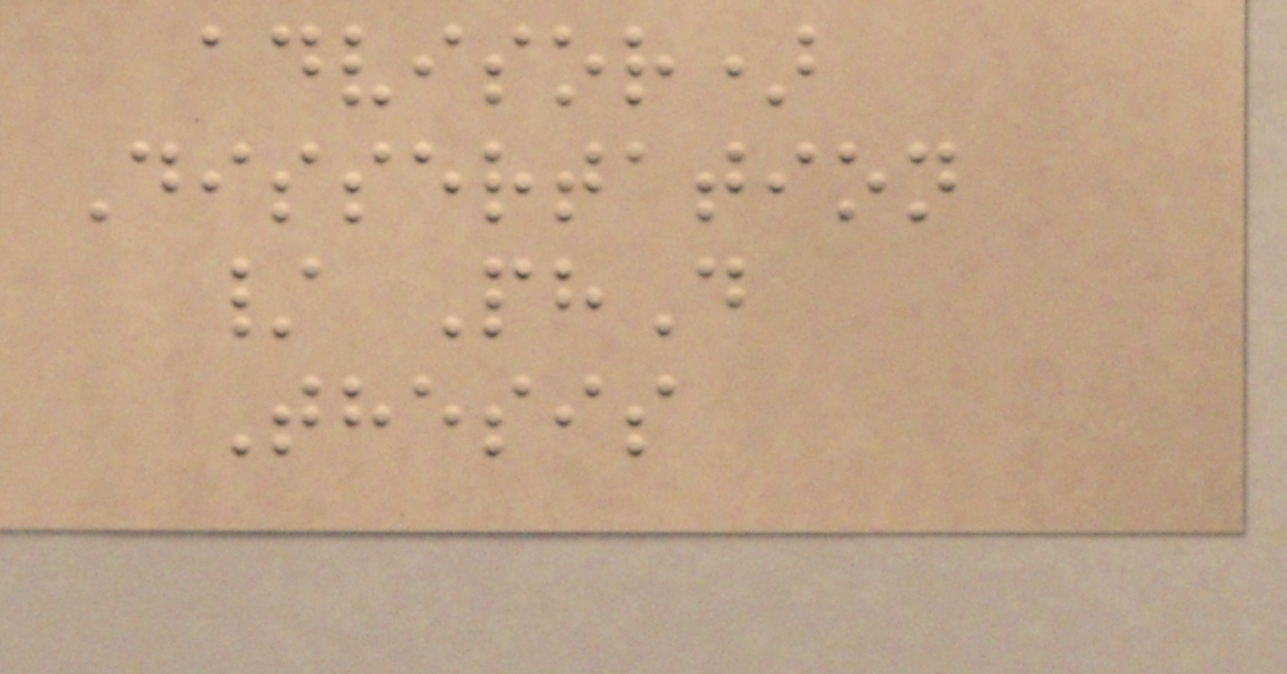advisor)
Dissertation
/ PhD
Thesis
